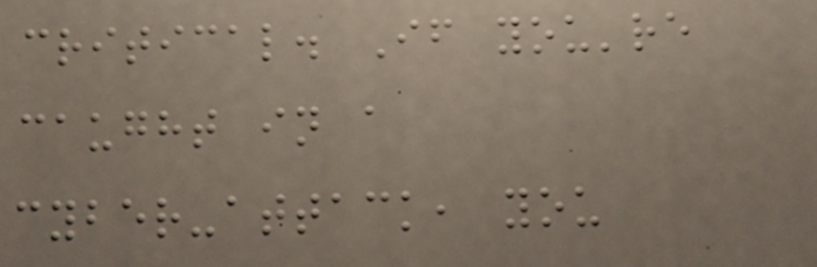critical. If you're
caught in a
cyber-attack, you
